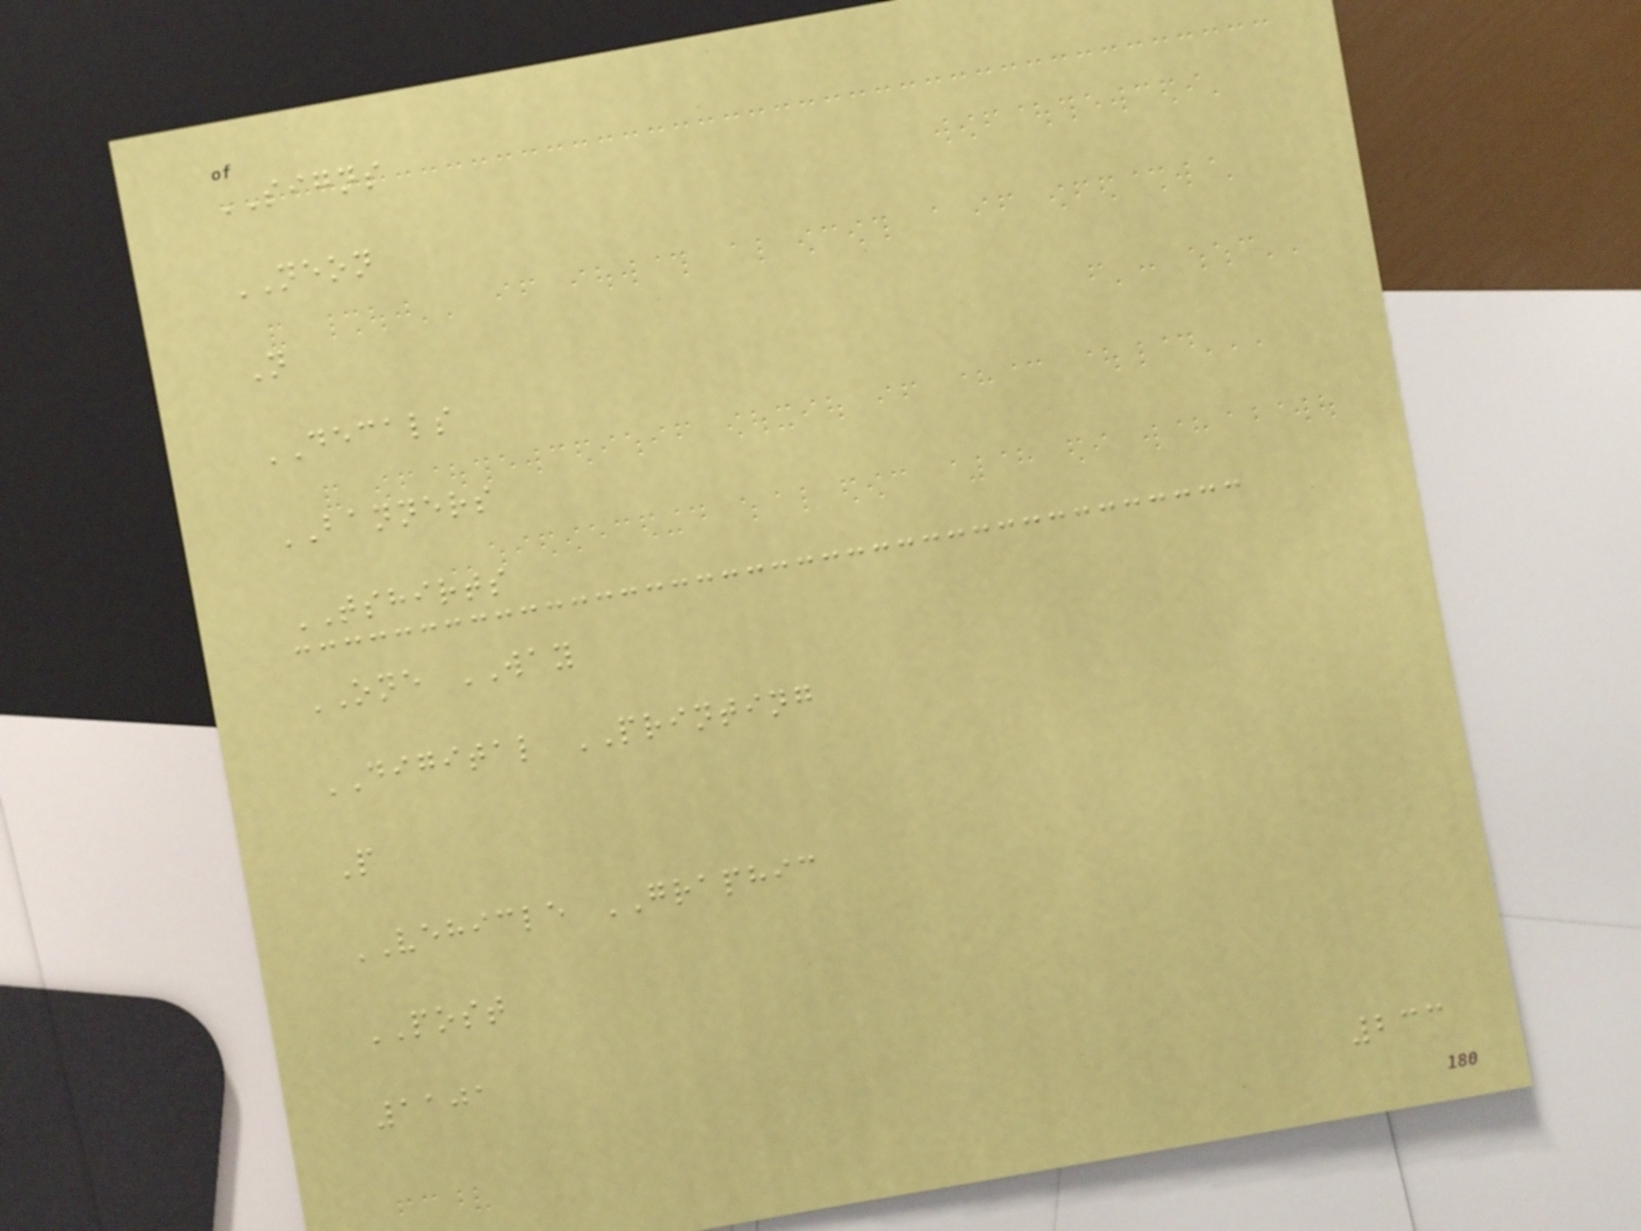SIGNS
NEON
N
DECALS
BANNERS
TSHIRTS
ONE WAY
DIGITAL PRINTING
P
VEHICLE GRAPHIC
POST
1101
233
